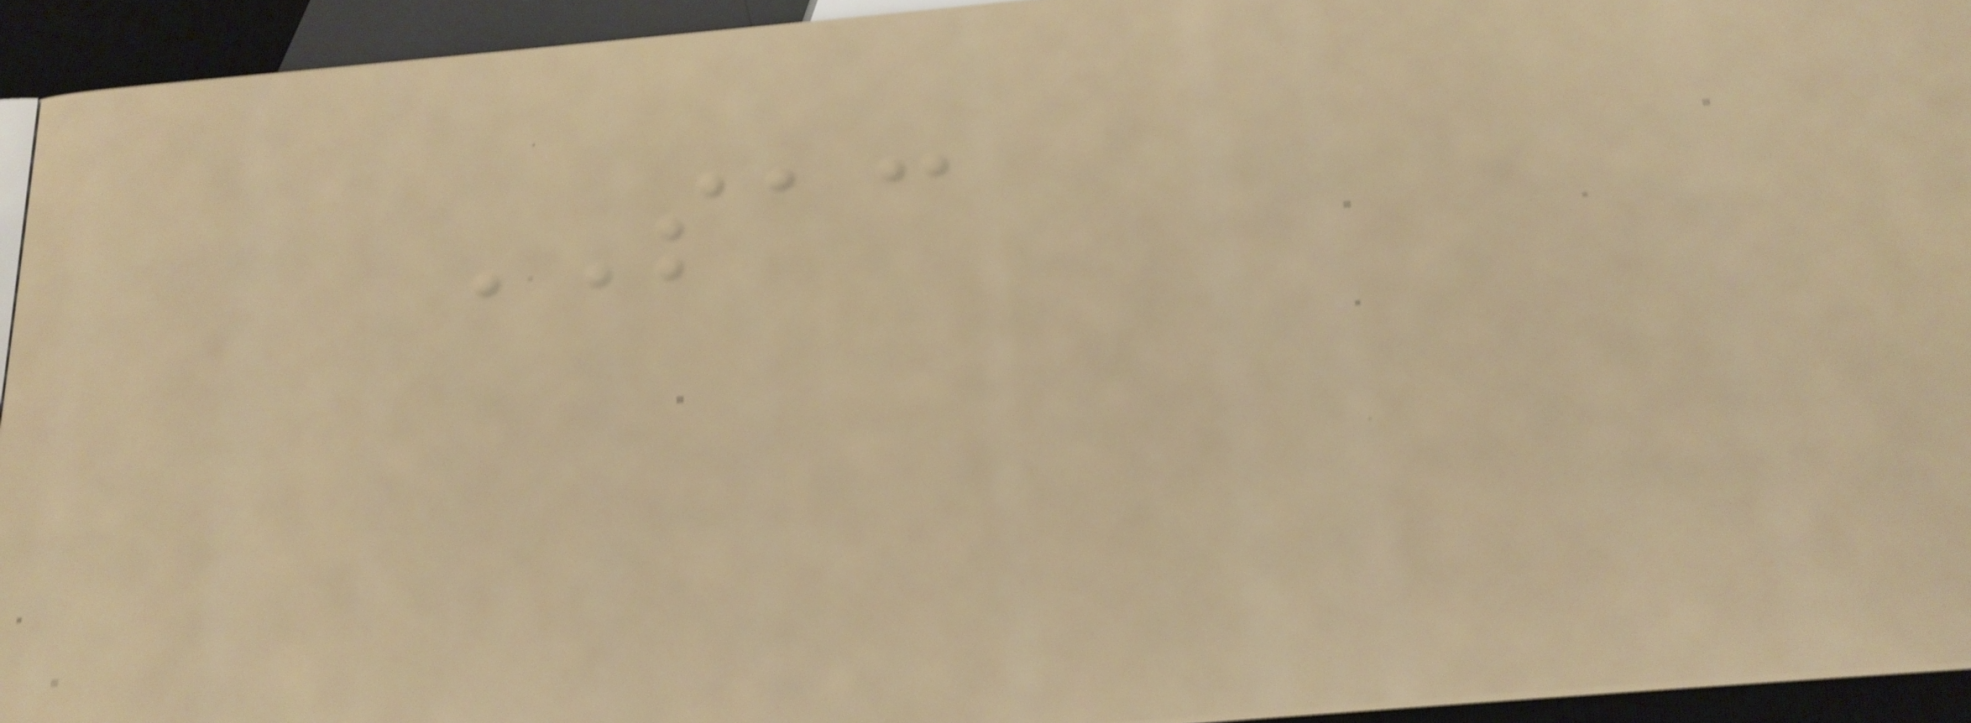SAC
